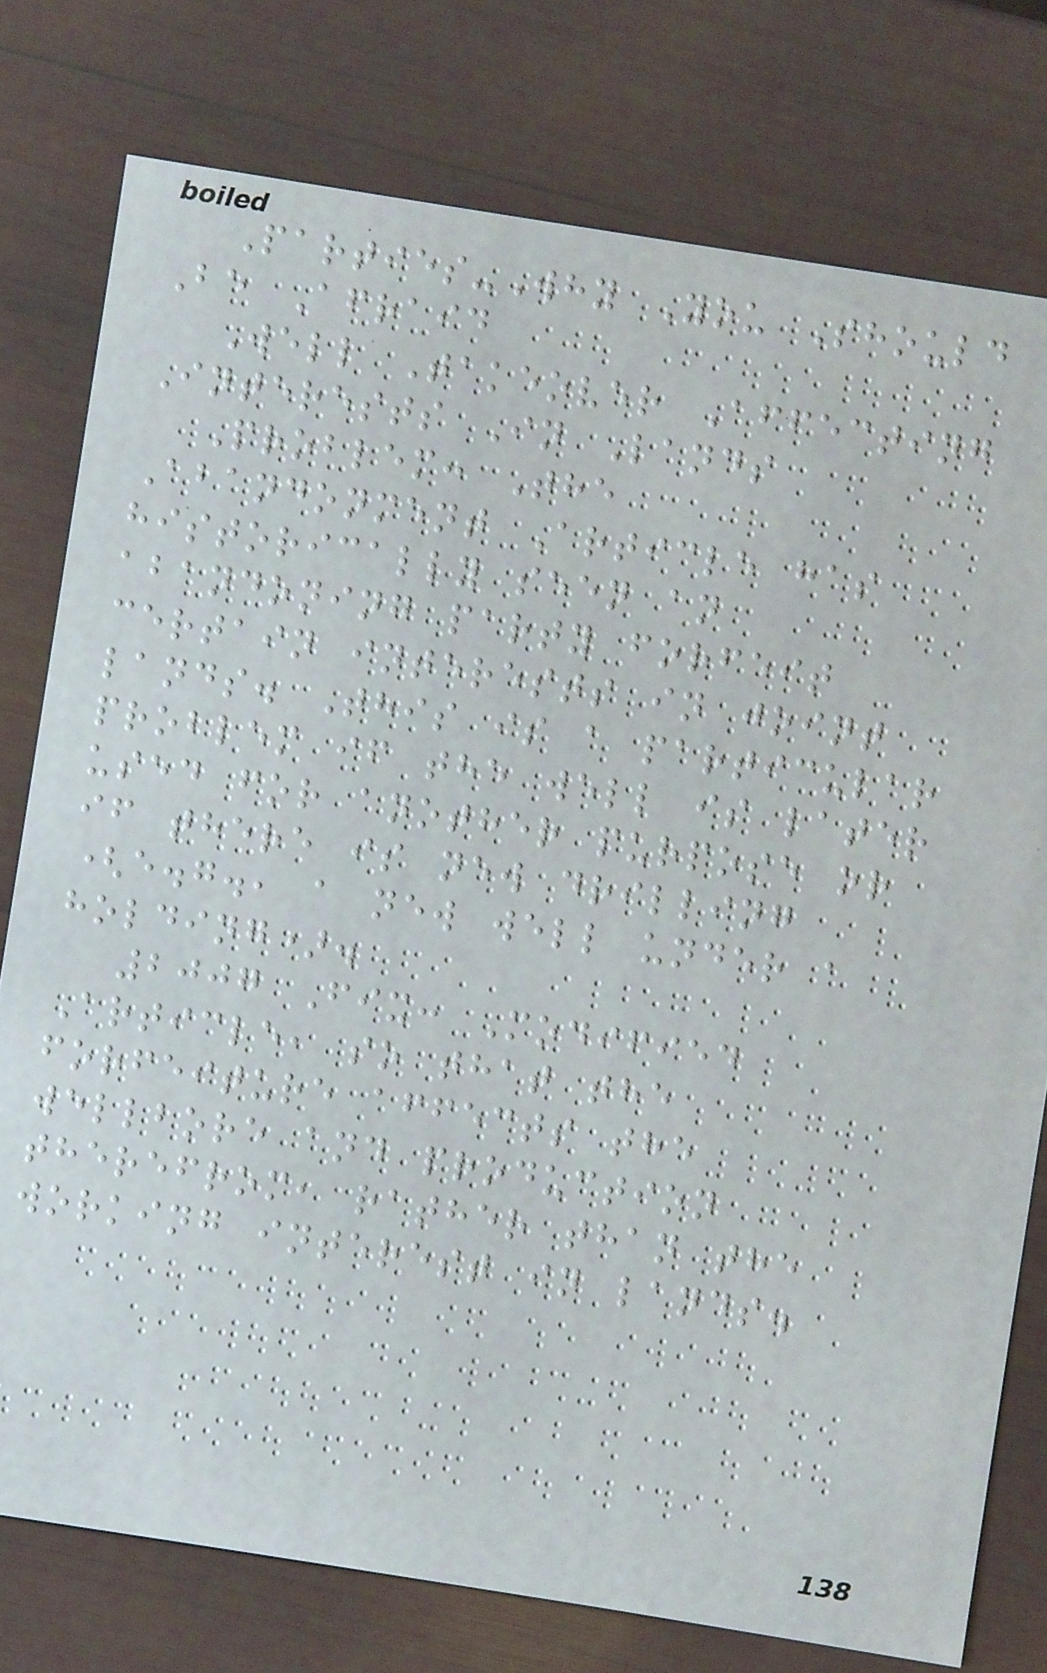Parties-Why You Should
Be Afraid
Well Takeover Affecting
Interests In Lands
Problem: The
Abandonment Article has
historically seen an
abandoning party forfeit
certain interests in joint
lands. This is a particular
problem if the well is later
used for another purpose or
if there is new drilling
(e.g., a new well under a
holding).
2007 Fix: Modified
Article, so that the
forfeiture affects the
wellbore and production
therefrom, rather than the
working interest in lands.
